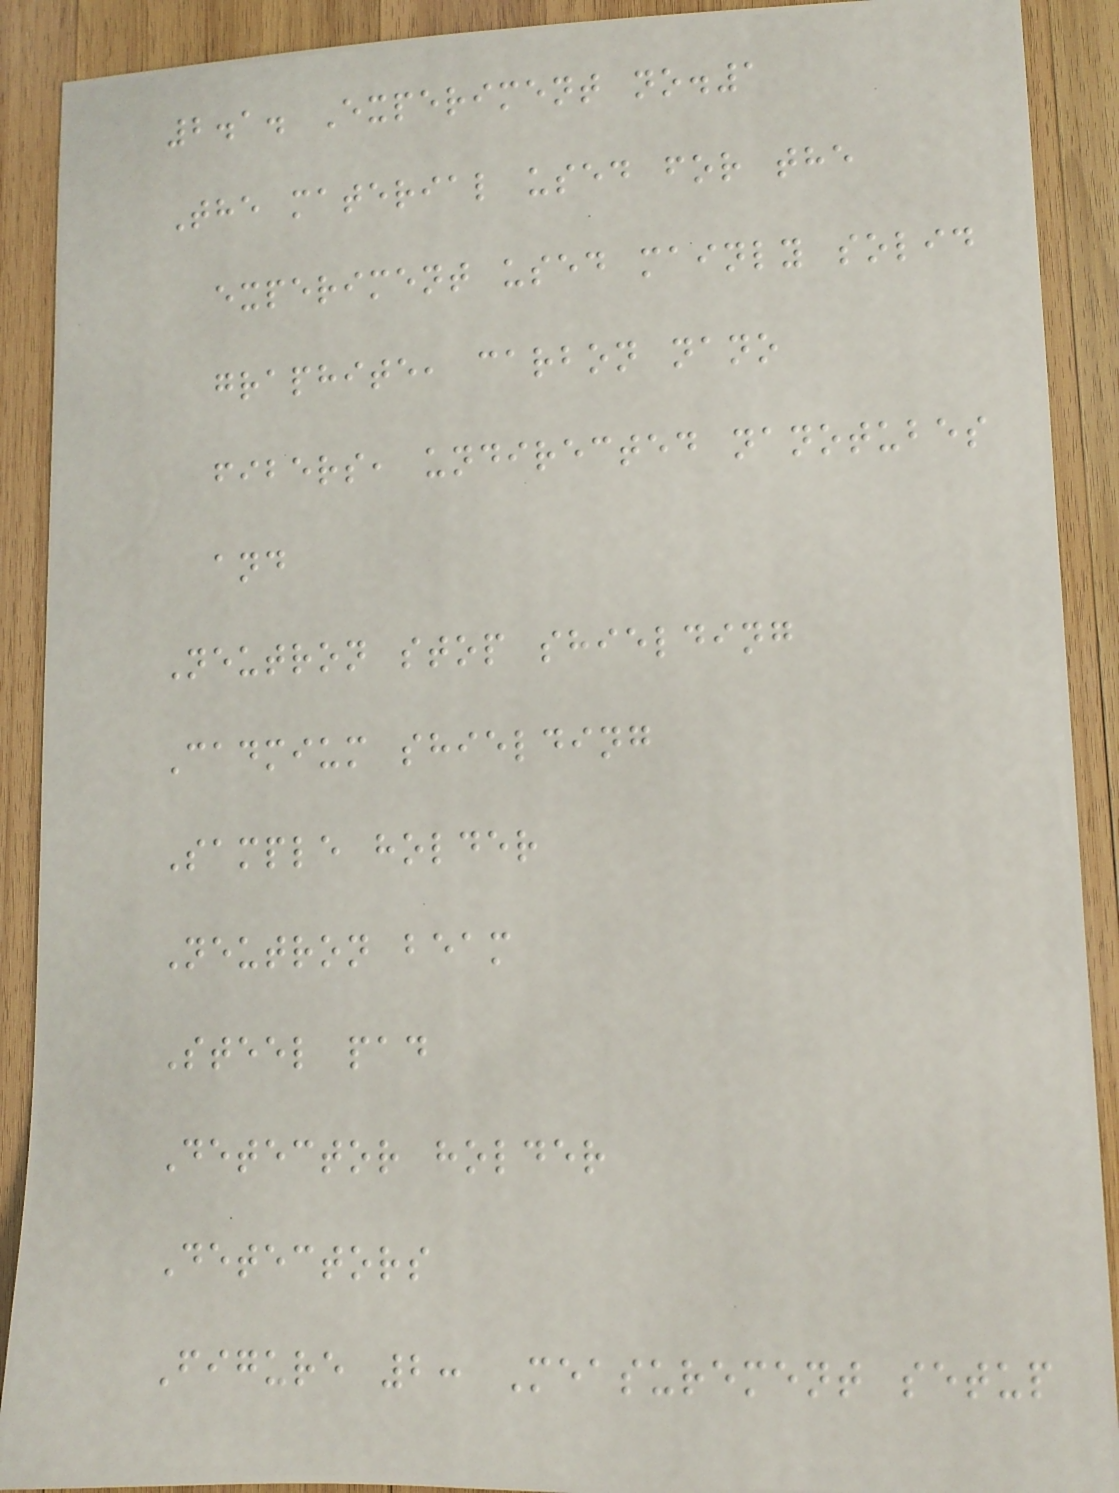2.1. Experiment no.1
The material used for the
experiment used mainly solid
graphite, carbon nano
fibers, undirected nanotubes
and
Neutron stop shielding
Cadmium shielding
Sample holder
Neutron beam
Steel pad
Detector holder
Detectors
Figure 2: Measurement setup
